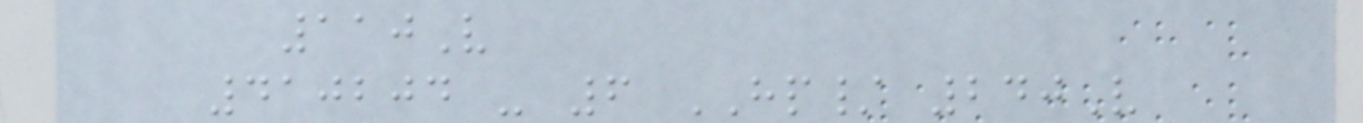110V
410204 - 6 HP/ 240V
